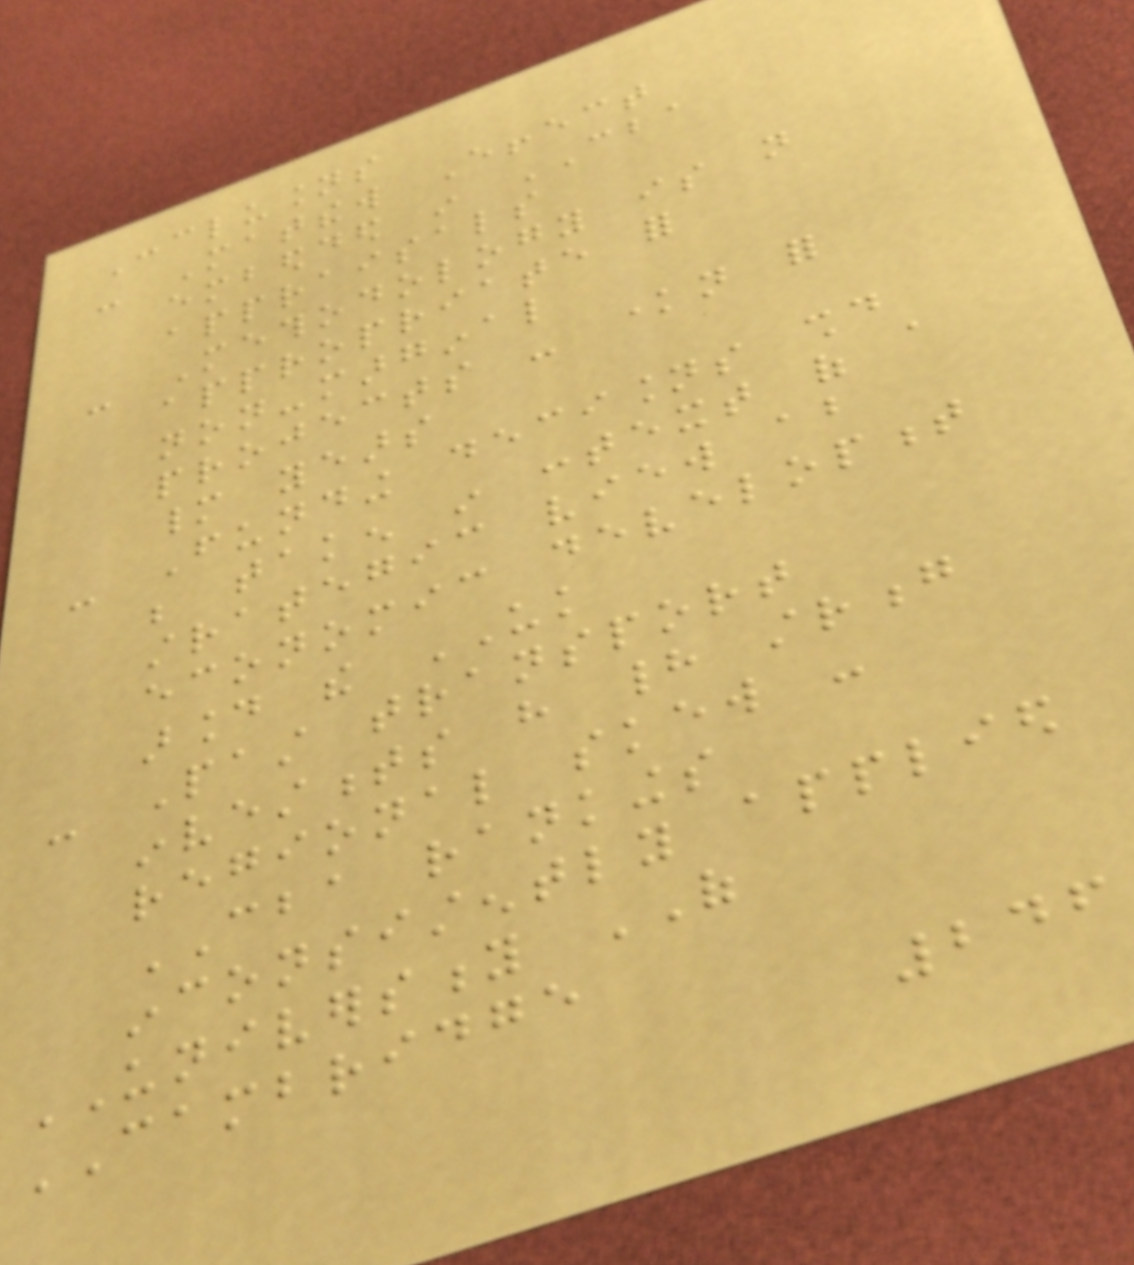Conclusions
- Matthew Effect
embedded in CBA
appraisals
- Methodology is not
appropriate for
non-marginal
projects - known for
many years
- Funding decisions should
be taken in context of a
strategic view about
economic development
around the UK
- Past transport
investments have had strong
regional skew -
CBA rankings
inconsistently applied
UNIVERSITY OF
CAMBRIDGE
246
